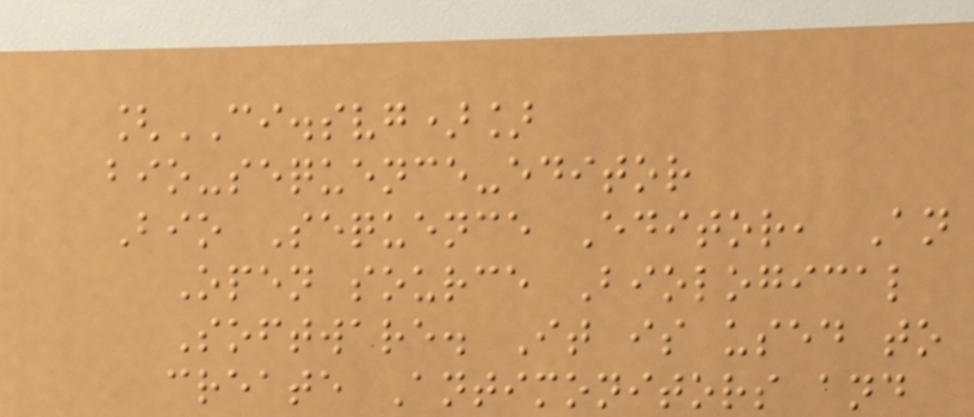[CI.svg)]
bio-sequence-editor
Bio Sequence Editor, An
Open source Biological
Software. It is used to
create Antimonitors and
